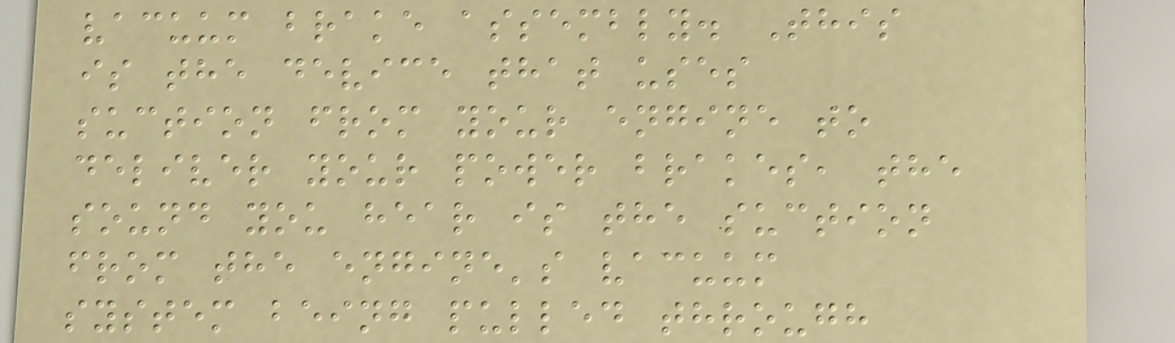vacuum brake assembly. This
is the device that uses
suction from your engine to
deliver your power brakes, the
sound you hear is the suction
from the engine's vacuum
system being pulled through
